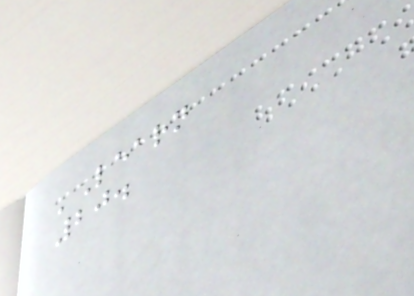'Learn
20.
